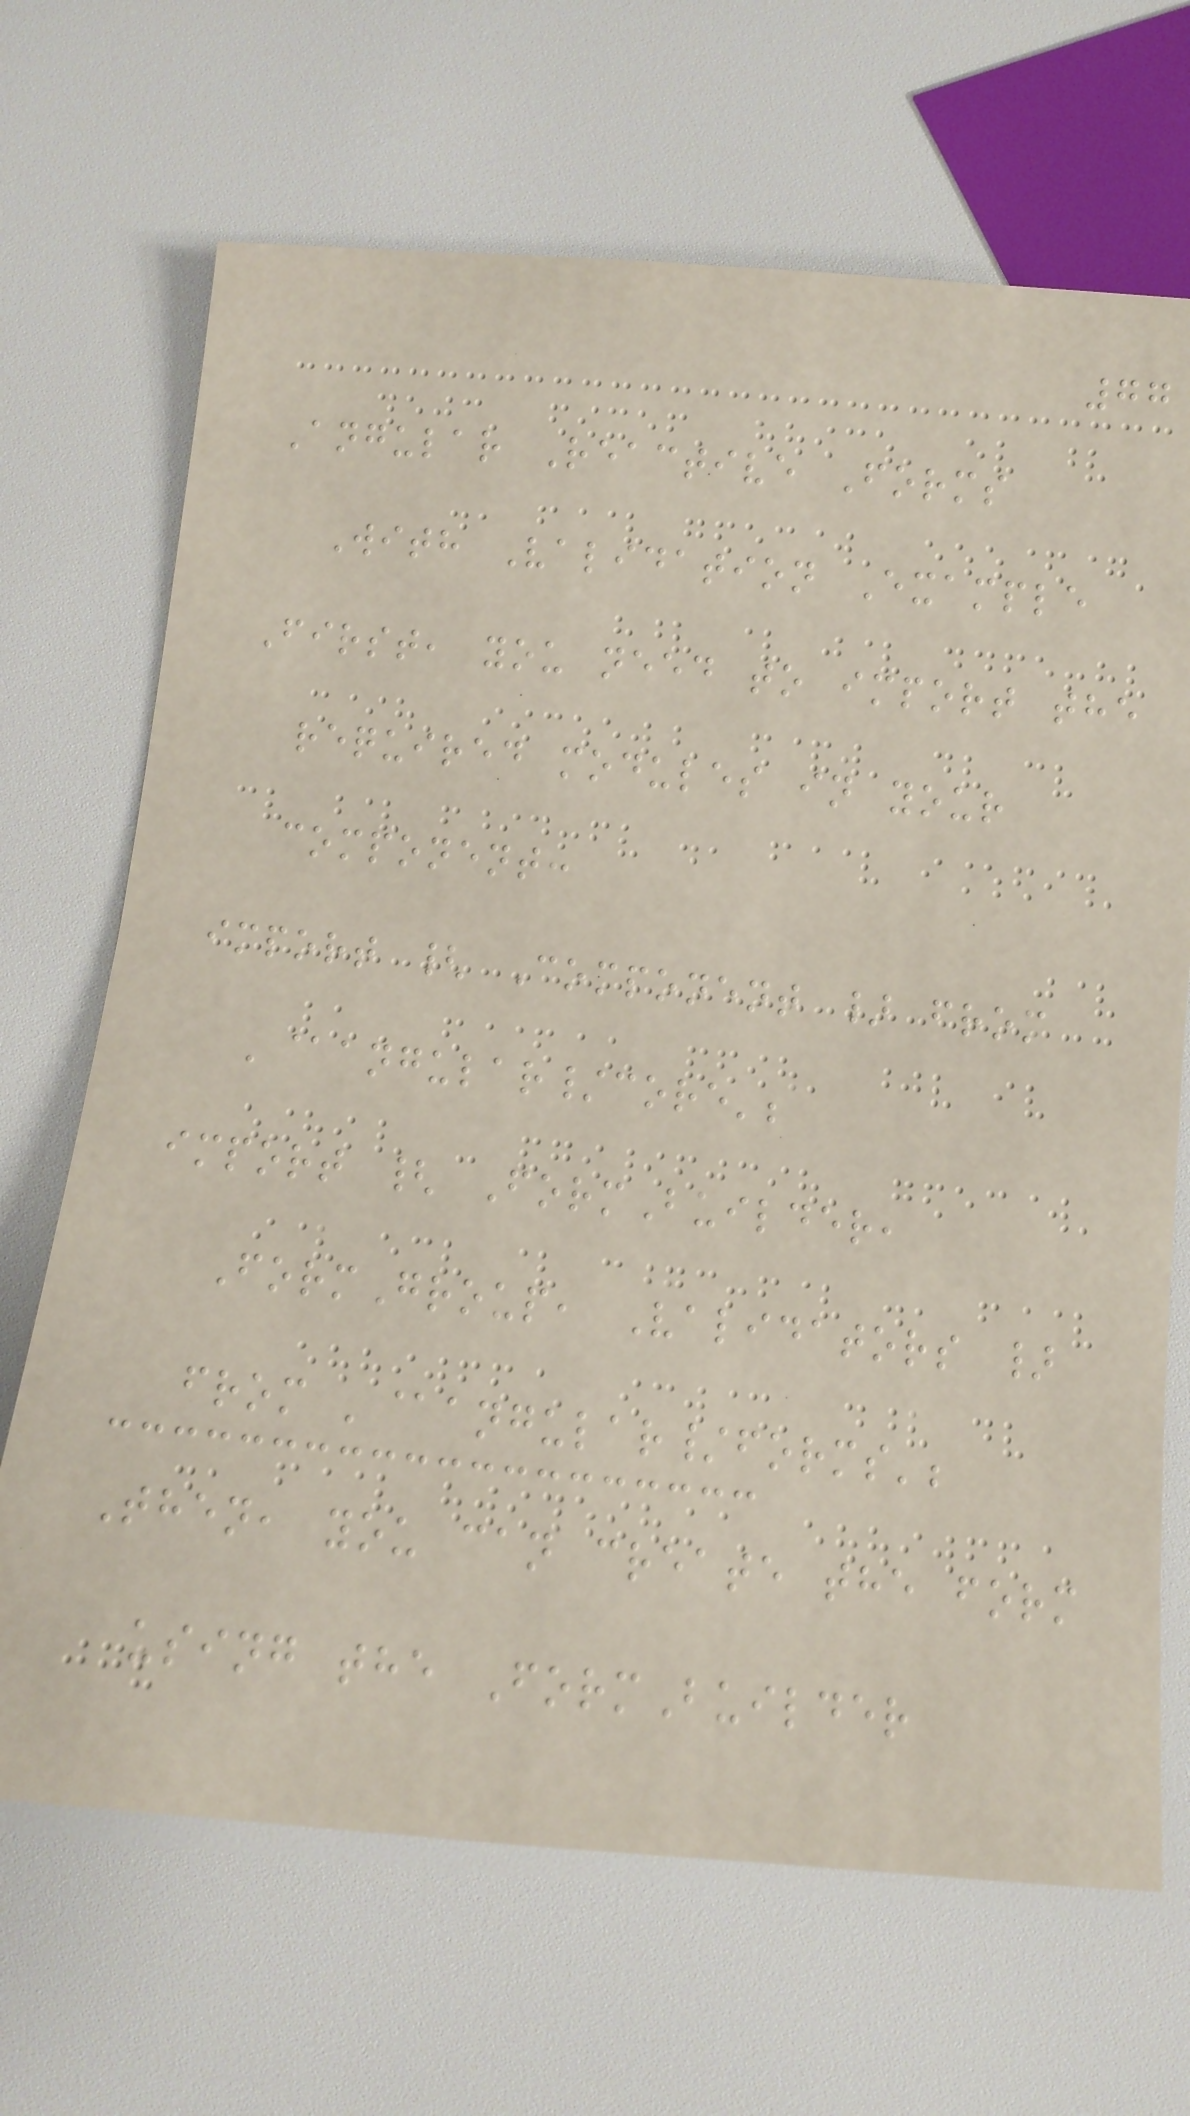77
Angular Reactive Forms
With Validation Example
First, you need to import the
required modules in your
component:
import { Component } from
'@angular/core';
import { FormBuilder,
FormGroup, Validators }
from '@angular/forms';
Then, you can create the form
using the FormBuilder
